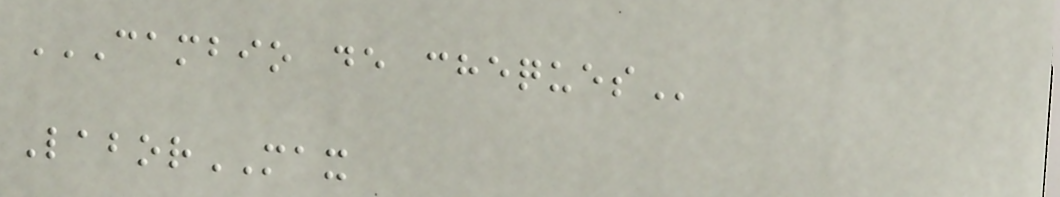CAMBIO DE CHEQUES
LaborMAX
